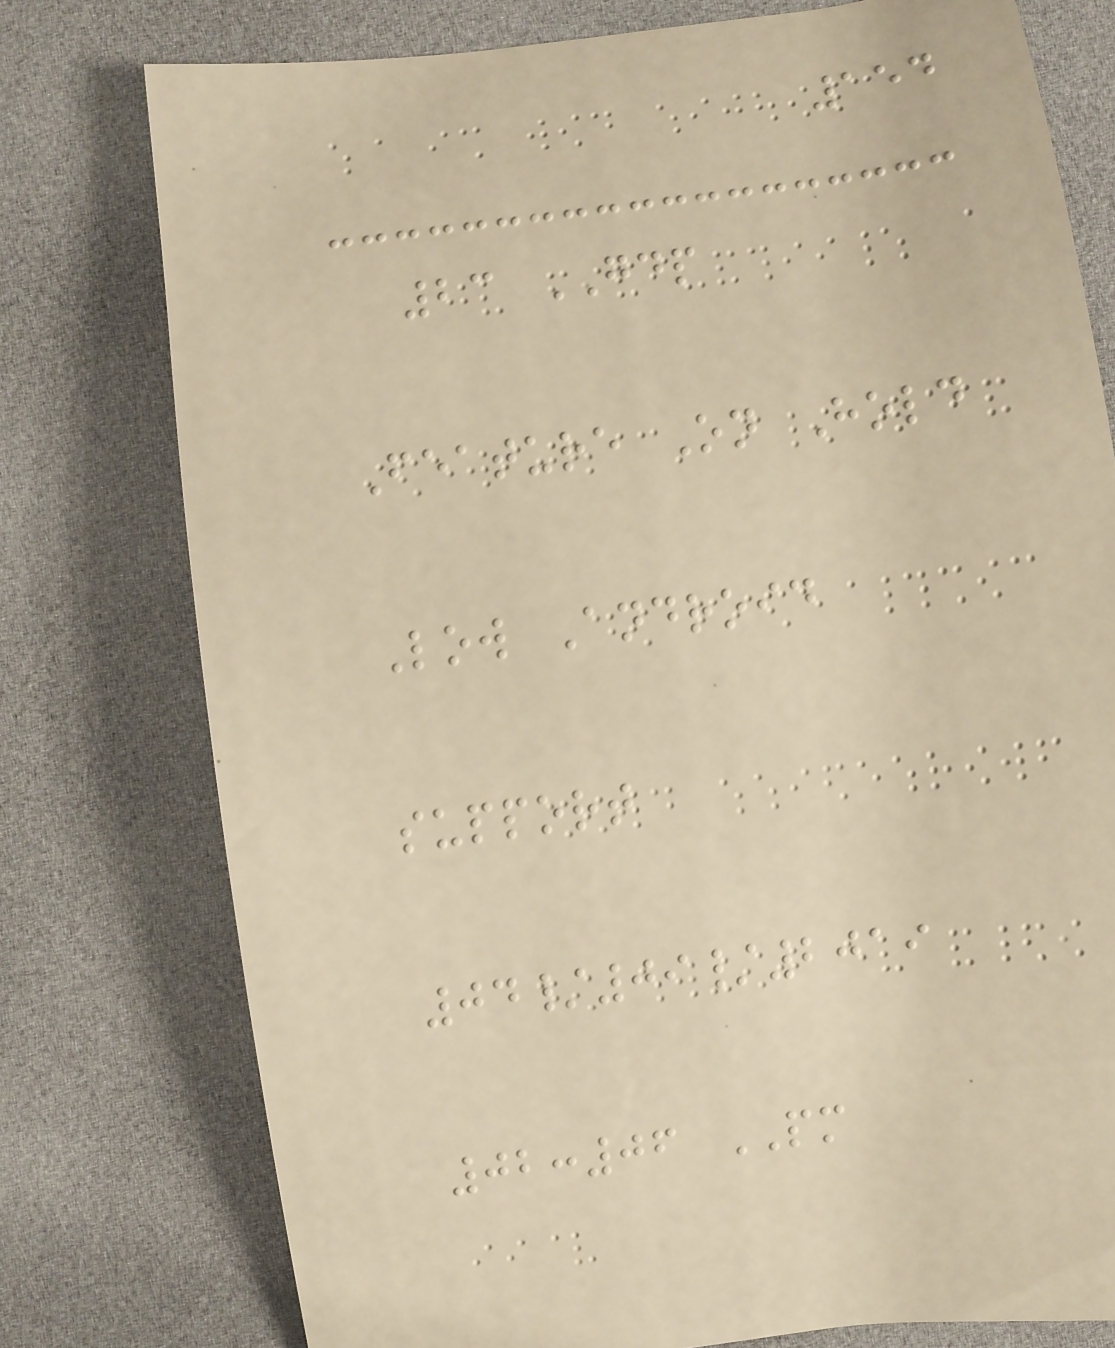154
23 GDP
Feature On Hold
Low Android
support
04/09/2019
02:06 PM
